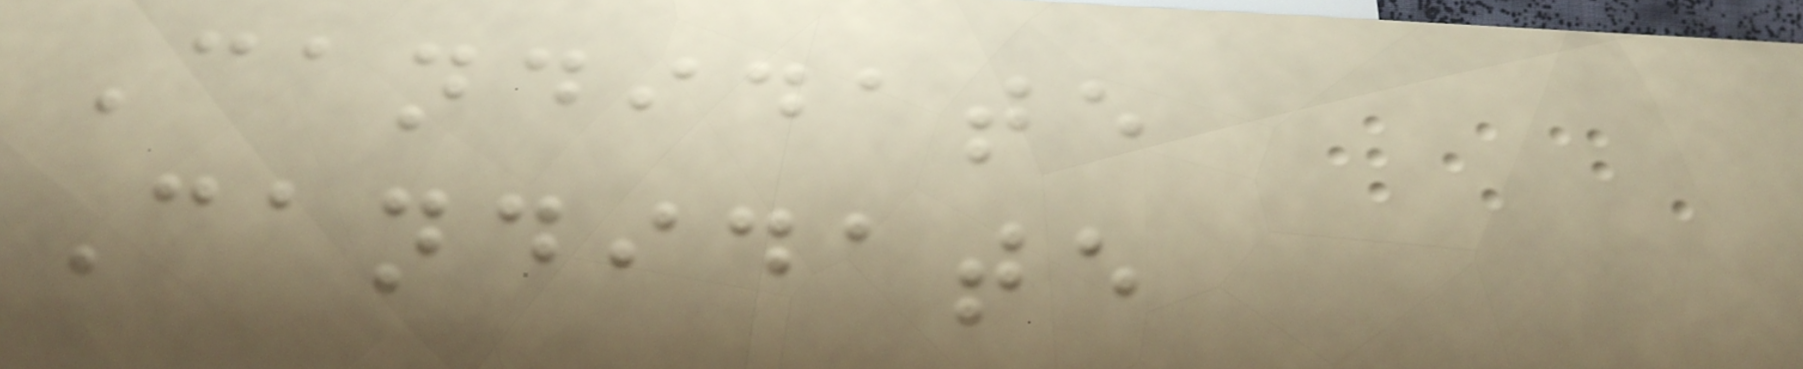Candidate
Candidate
